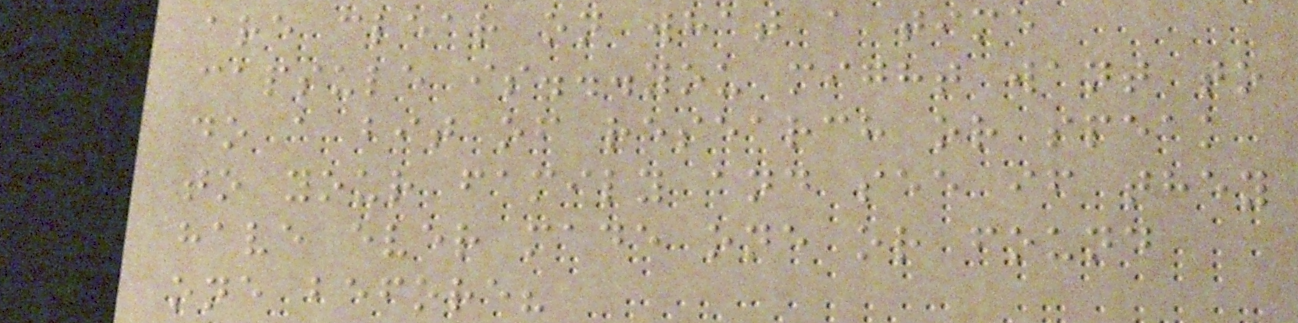are clear on what a time
capsule is...you might want to
do a bit of research or speak
to your family and see if they
have ever made one or found
one before?
